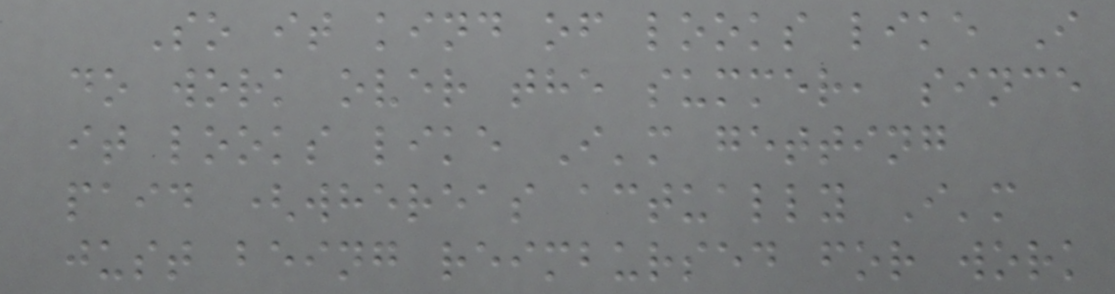So it kind of looks like I
do work over the summer, since
it looks like I'm getting
paid (whereas actually I'm
just being reimbursed for work
